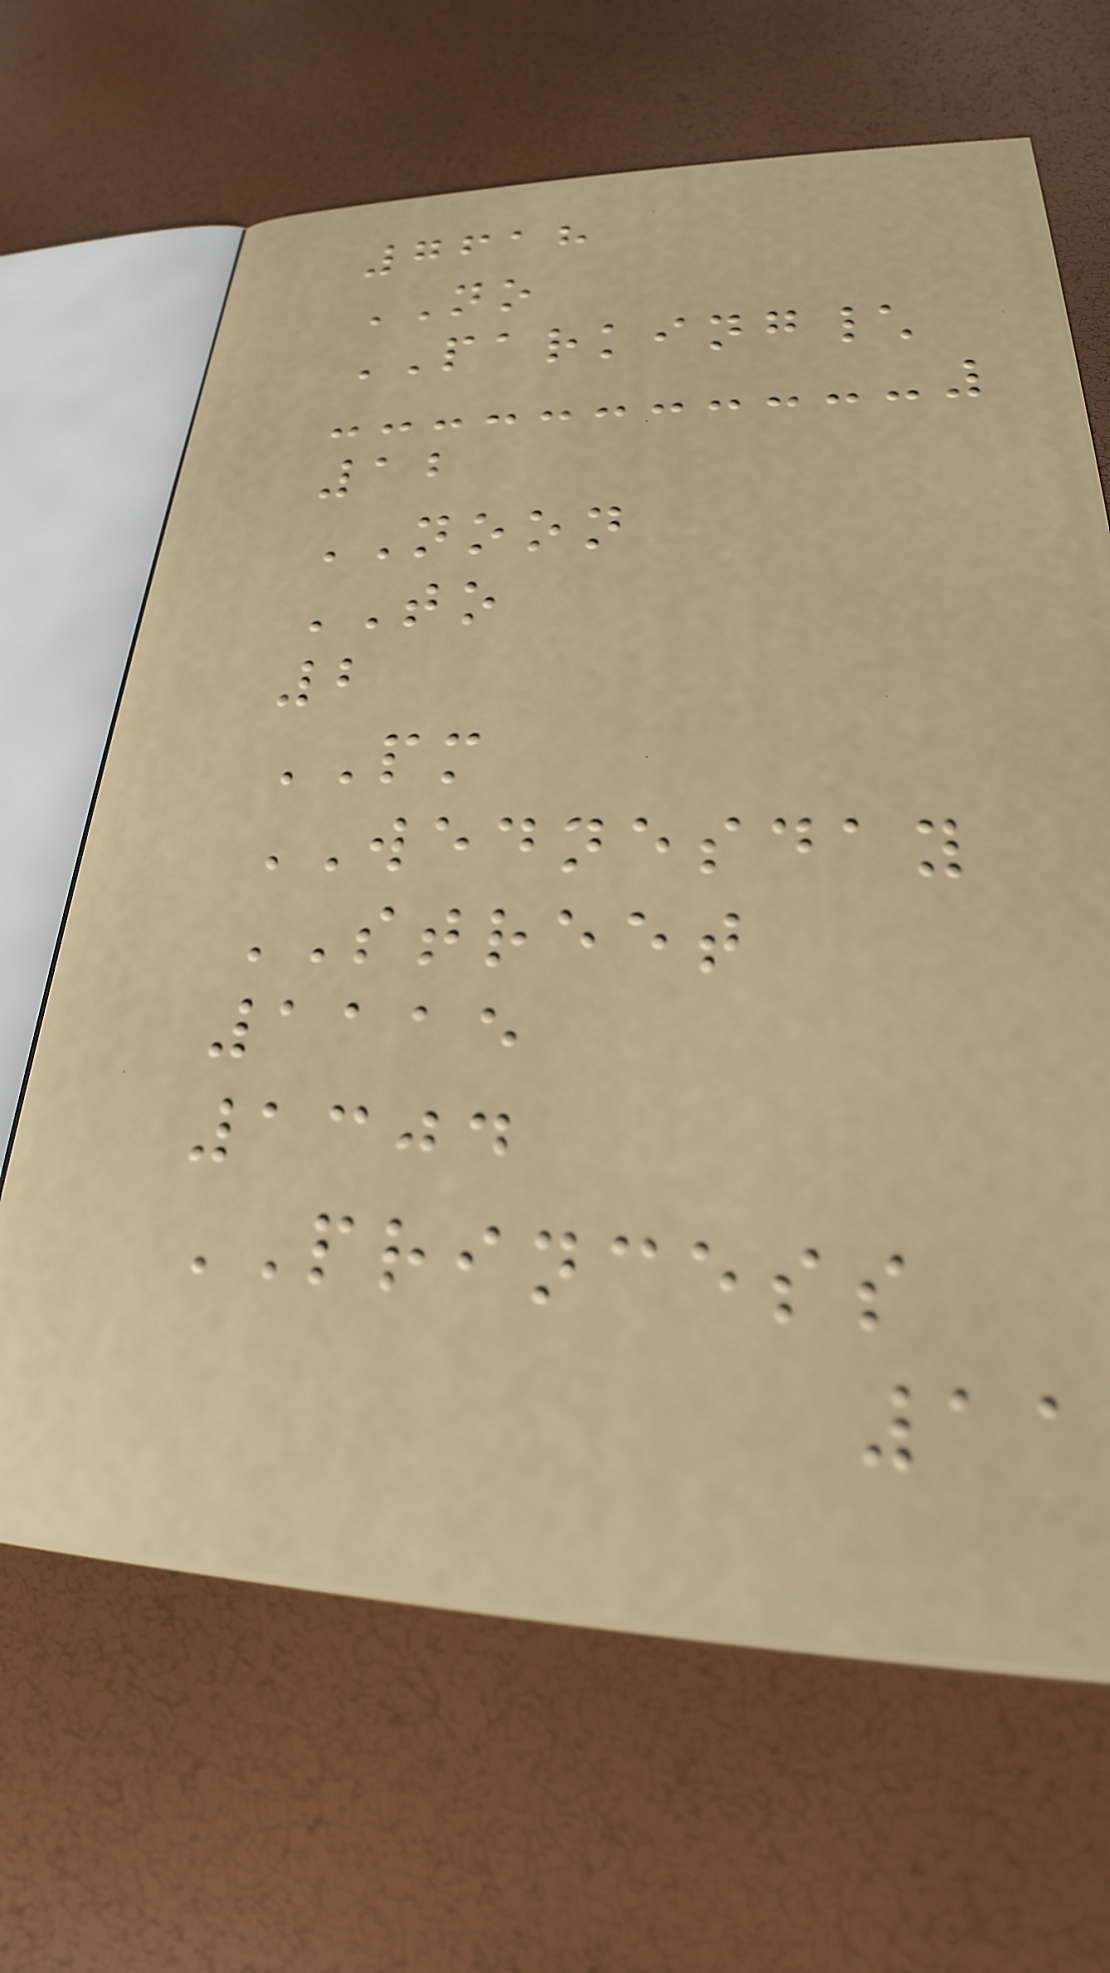7618
NO
PARKING\
12
NOON
TO
2
PM
WEDNESDAY
STREET
1115
1304
PRINCESS
11
